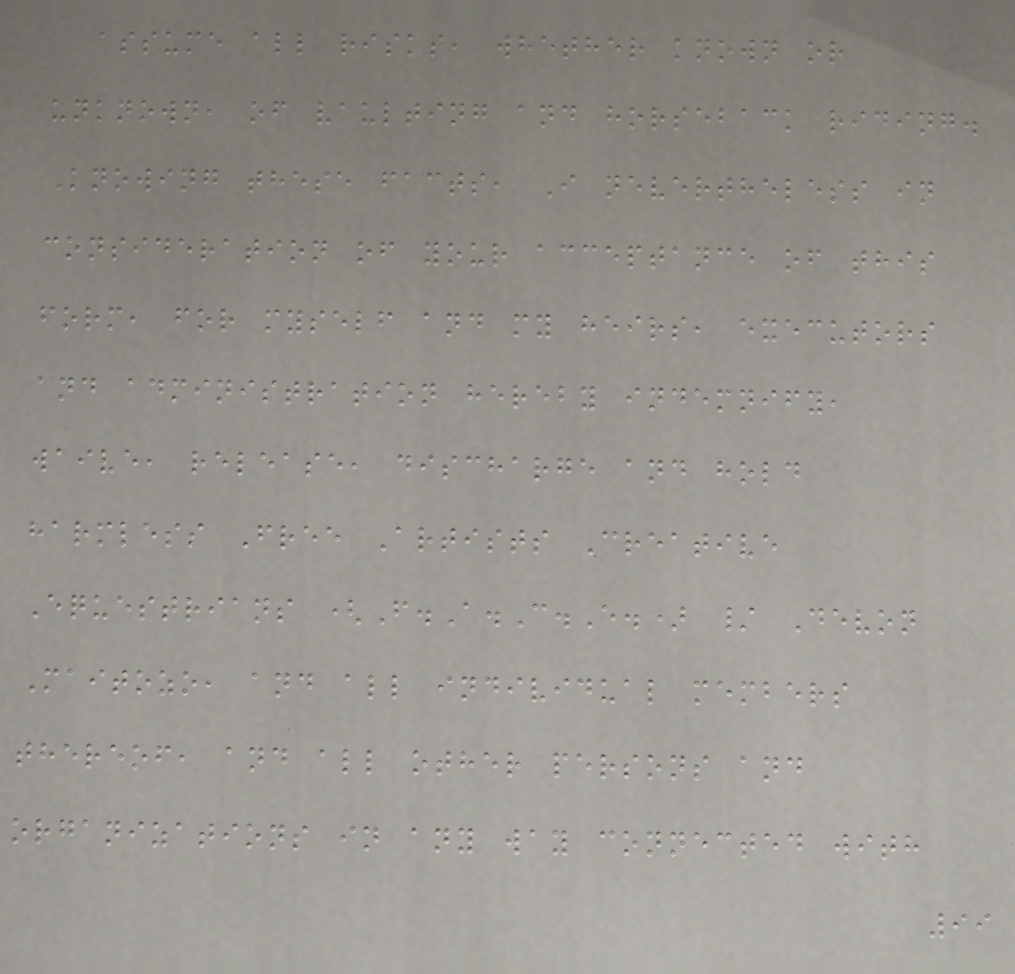assume all risks, whether known or
unknown, of vaulting and horseback riding.
Knowing these facts, I nevertheless in
consideration of your acceptance of this
form, for myself and my heirs, executors
and administration hereby indemnify,
waive, release, discharge and hold
harmless Free Artists Creative
Equestrians (F.A.C.E.) / Devon
Maitozo, and all individual members
thereof, and all other persons and
organizations in any way connected with
99
